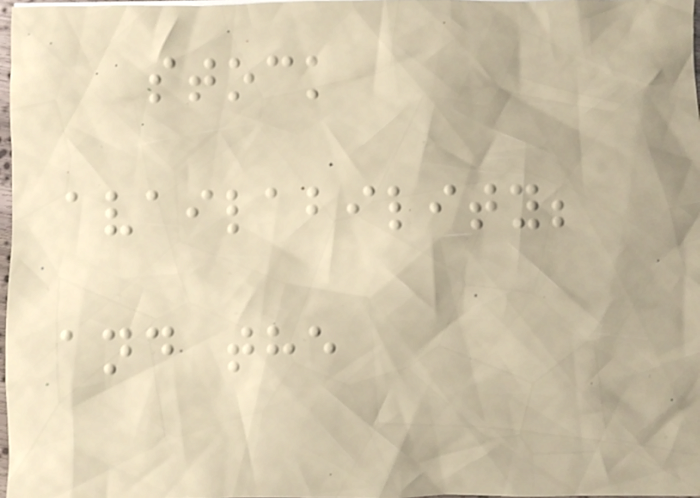stock
availability;
and the
